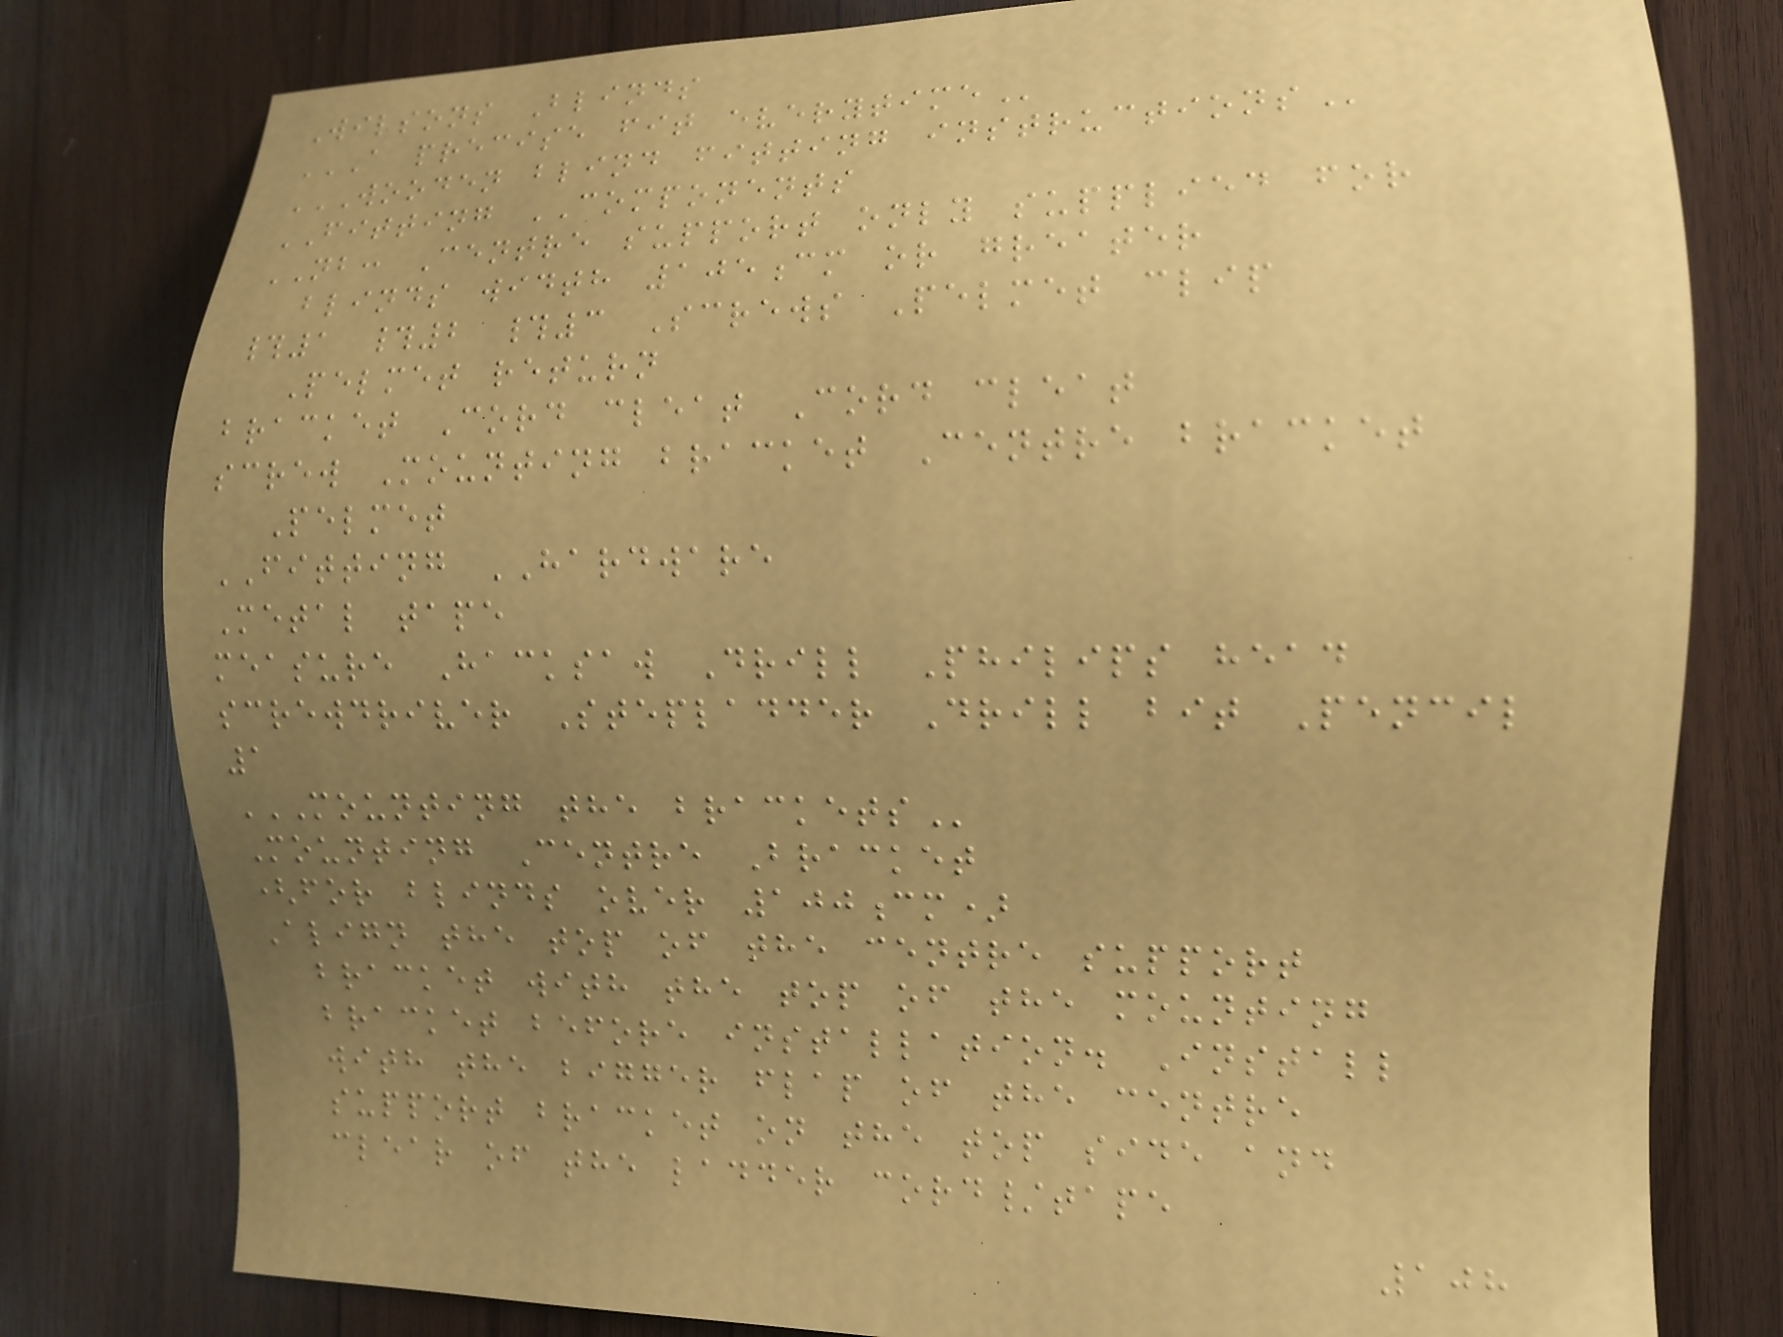Wilsons Blinds
A PRECISE FIT EVERYTIME
WOODEN BLIND FITTING INSTRUCTIONS
FITTING COMPONENTS
NB: Centre support only supplied for
blinds width 105cm or greater
#1 #2 #3 Screws Pelmet clip
Pelmet return
bracket Cord cleat Cord cleat
screw Mounting bracket Centre bracket
Pelmet
FITTING HARDWARE
Metal tape
measure Hacksaw Drill Philips head
screwdriver Stepladder Drill bit Pencil
1
MOUNTING THE BRACKETS
Mounting Centre Bracket
(for blinds over 100cm)
Align the top of the centre support
bracket with the top of the mounting
bracket before installation. Install
with the bigger flap of the centre
support bracket on the top side and
clear of the ladder cord/tape
108
